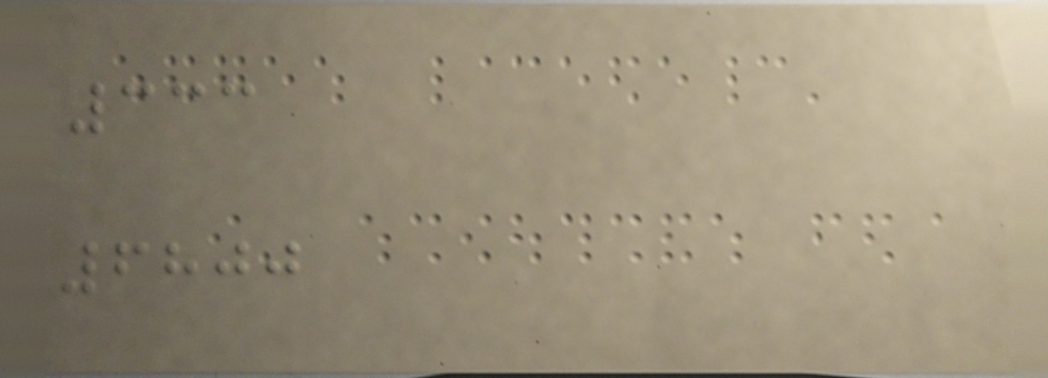333
6800
